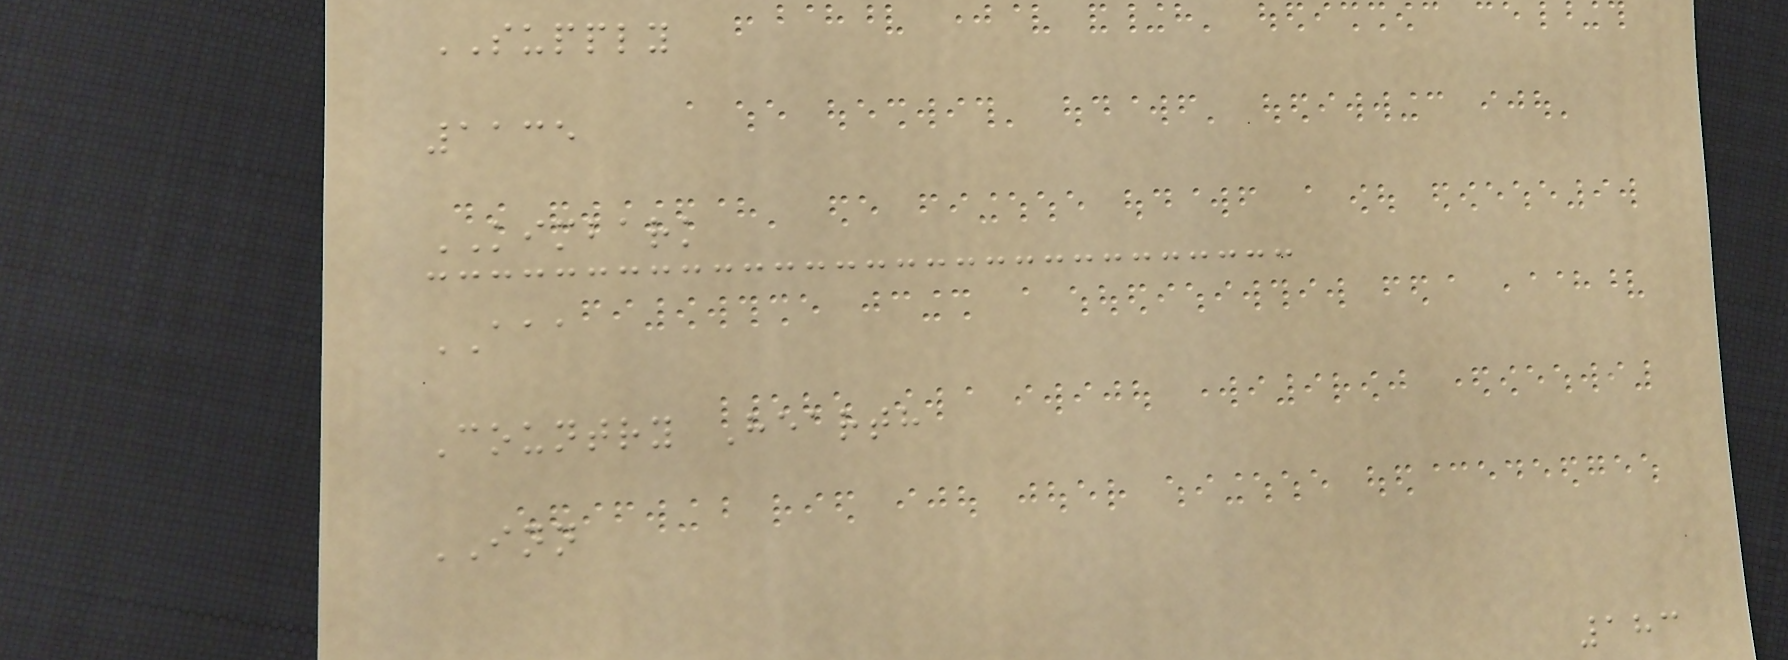SUPPLY
1135
KIMBARK
AAA
Country Hearth
INN
183
